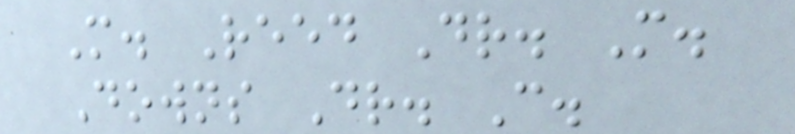M. Reed Dr. M.
Downs Dr. C.
